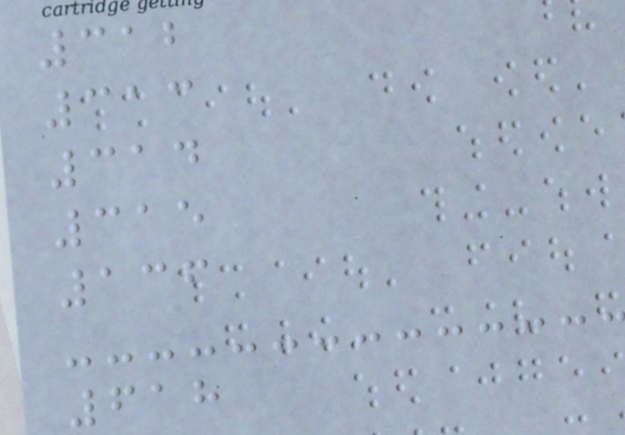312
313
314
315
136
618
